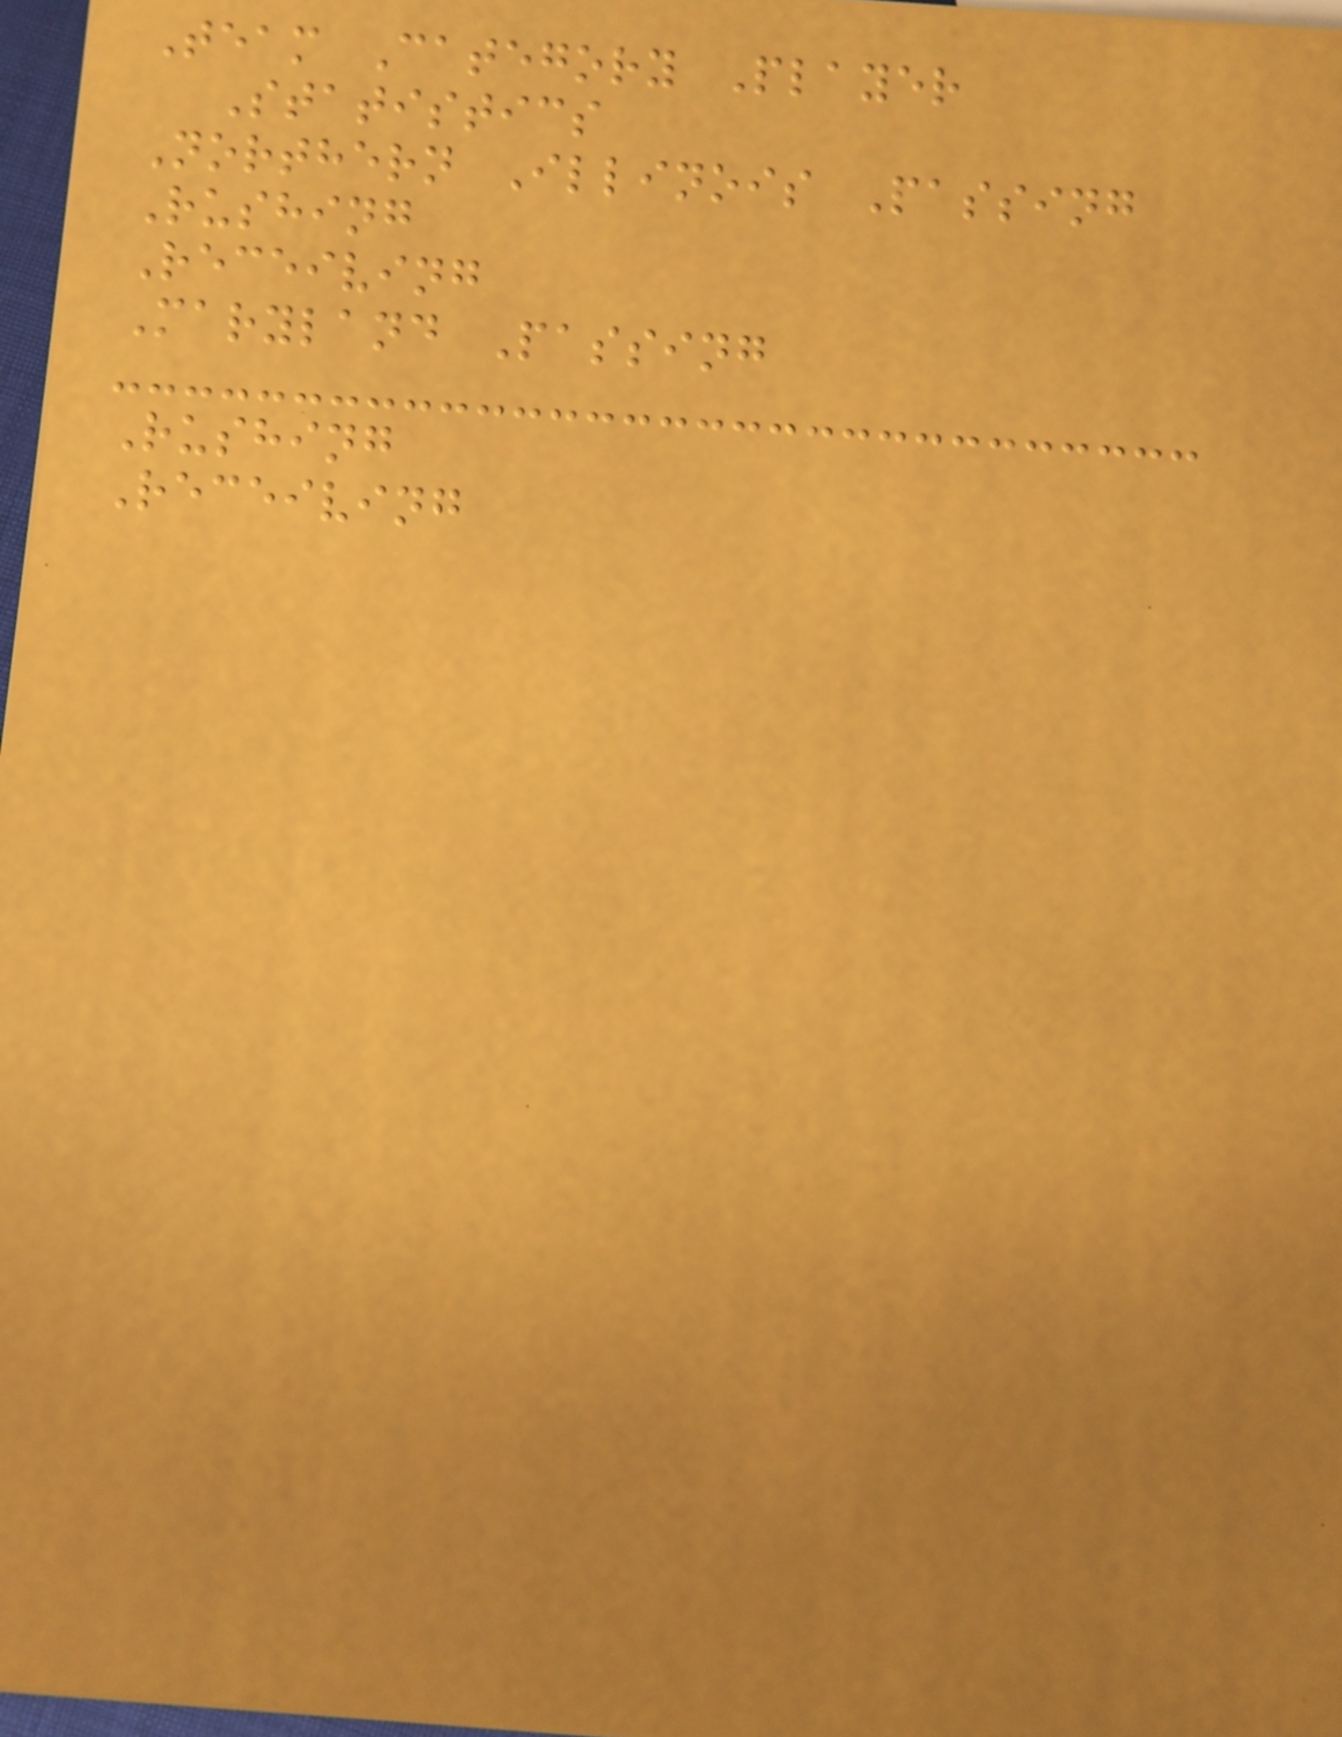Team Category Player
Statistics
Northern Illinois Passing
Rushing
Receiving
Maryland Passing
Rushing
Receiving
